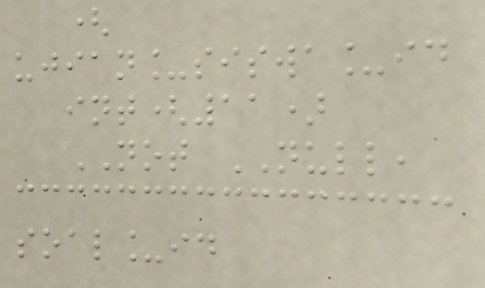(
ujian_siswa_id
int(11)
NOT NULL,
soal_id
